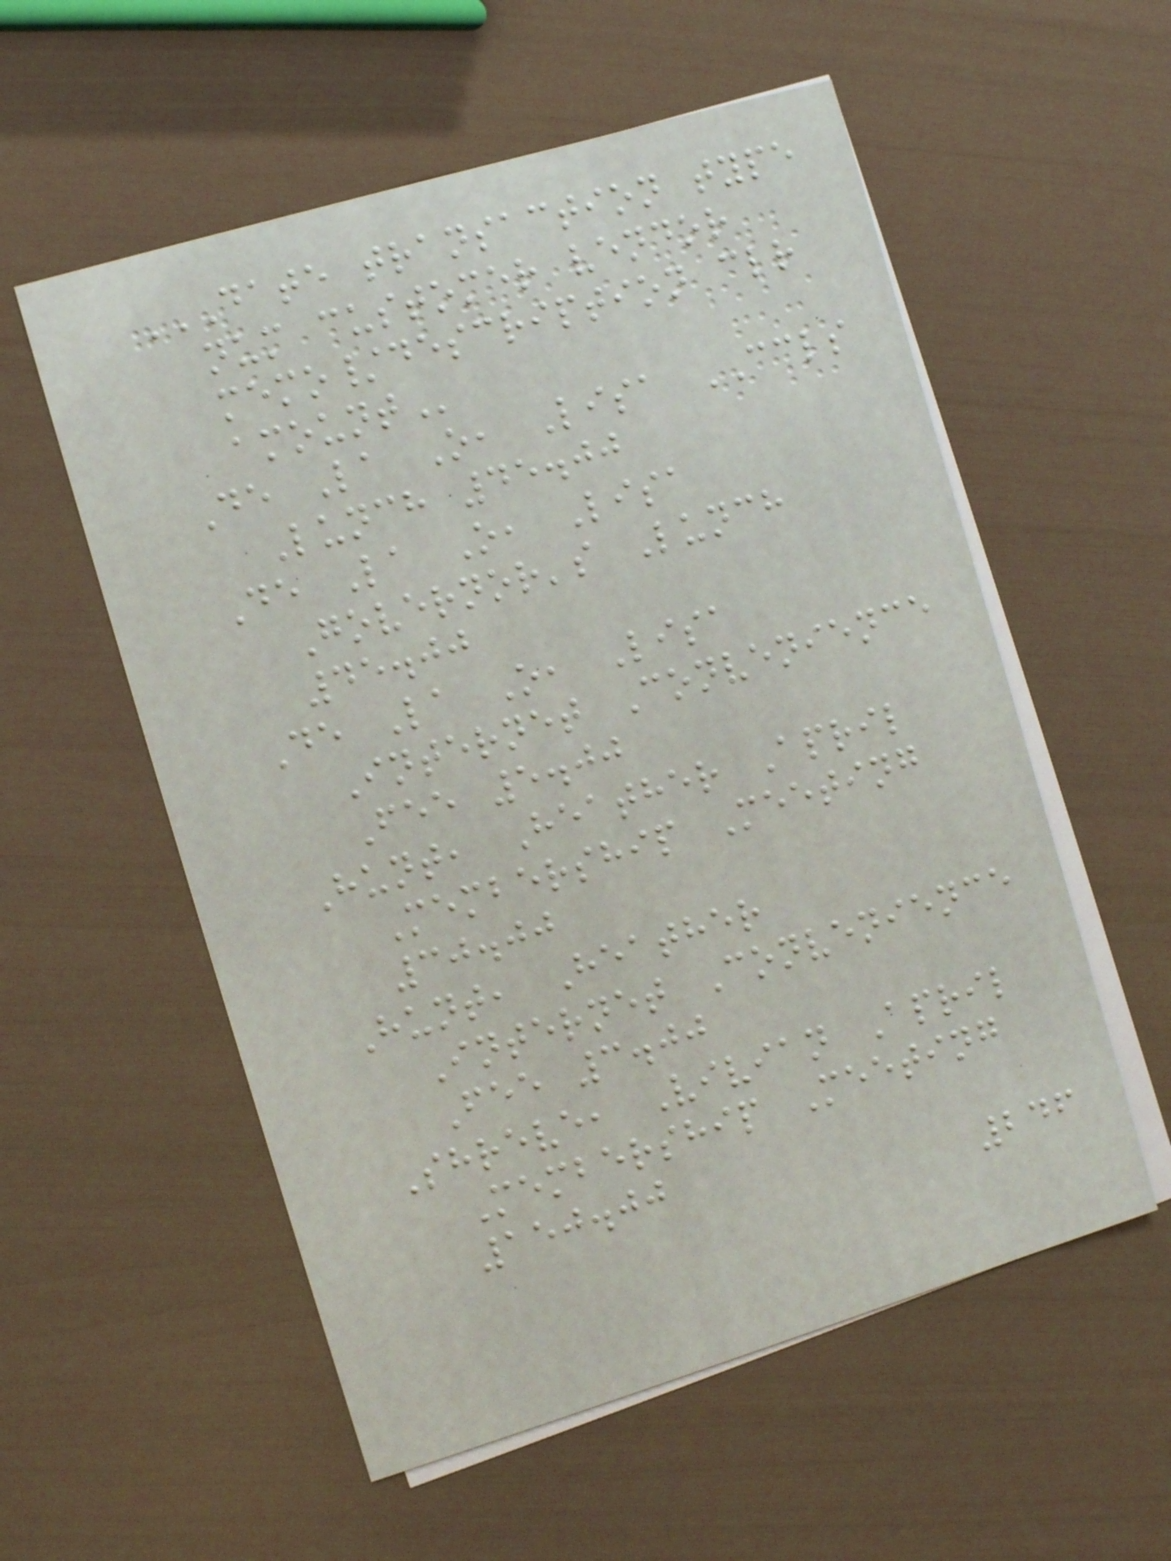DATE TRANSACTION TYPE
NUM CUSTOMER VENDOR
MEMO/DESCRIPTION CLR
AMOUNT
De La O, Lisa CCLS
Lunch 45.00
De La O, Lisa
Governor's Lunch
45.00
De La O, Lisa
Internet Convenience
Fee 5.00
Hunt, Heather April
Membership Meeting
30.00
Hunt, Heather
Internet Convenience
Fee 3.00
Shreve, Vivian April
Membership Meeting
150.00
246
